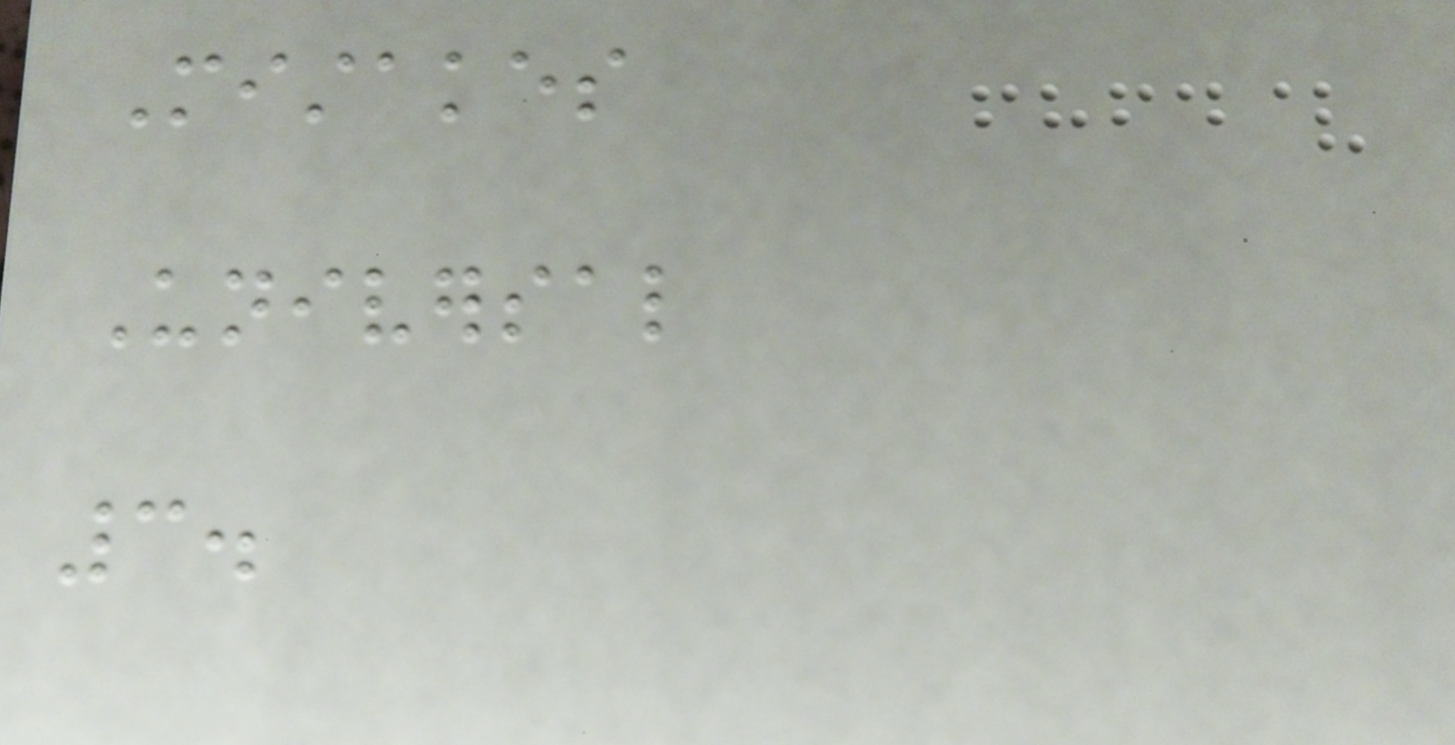Mistakes
Universal
3.
